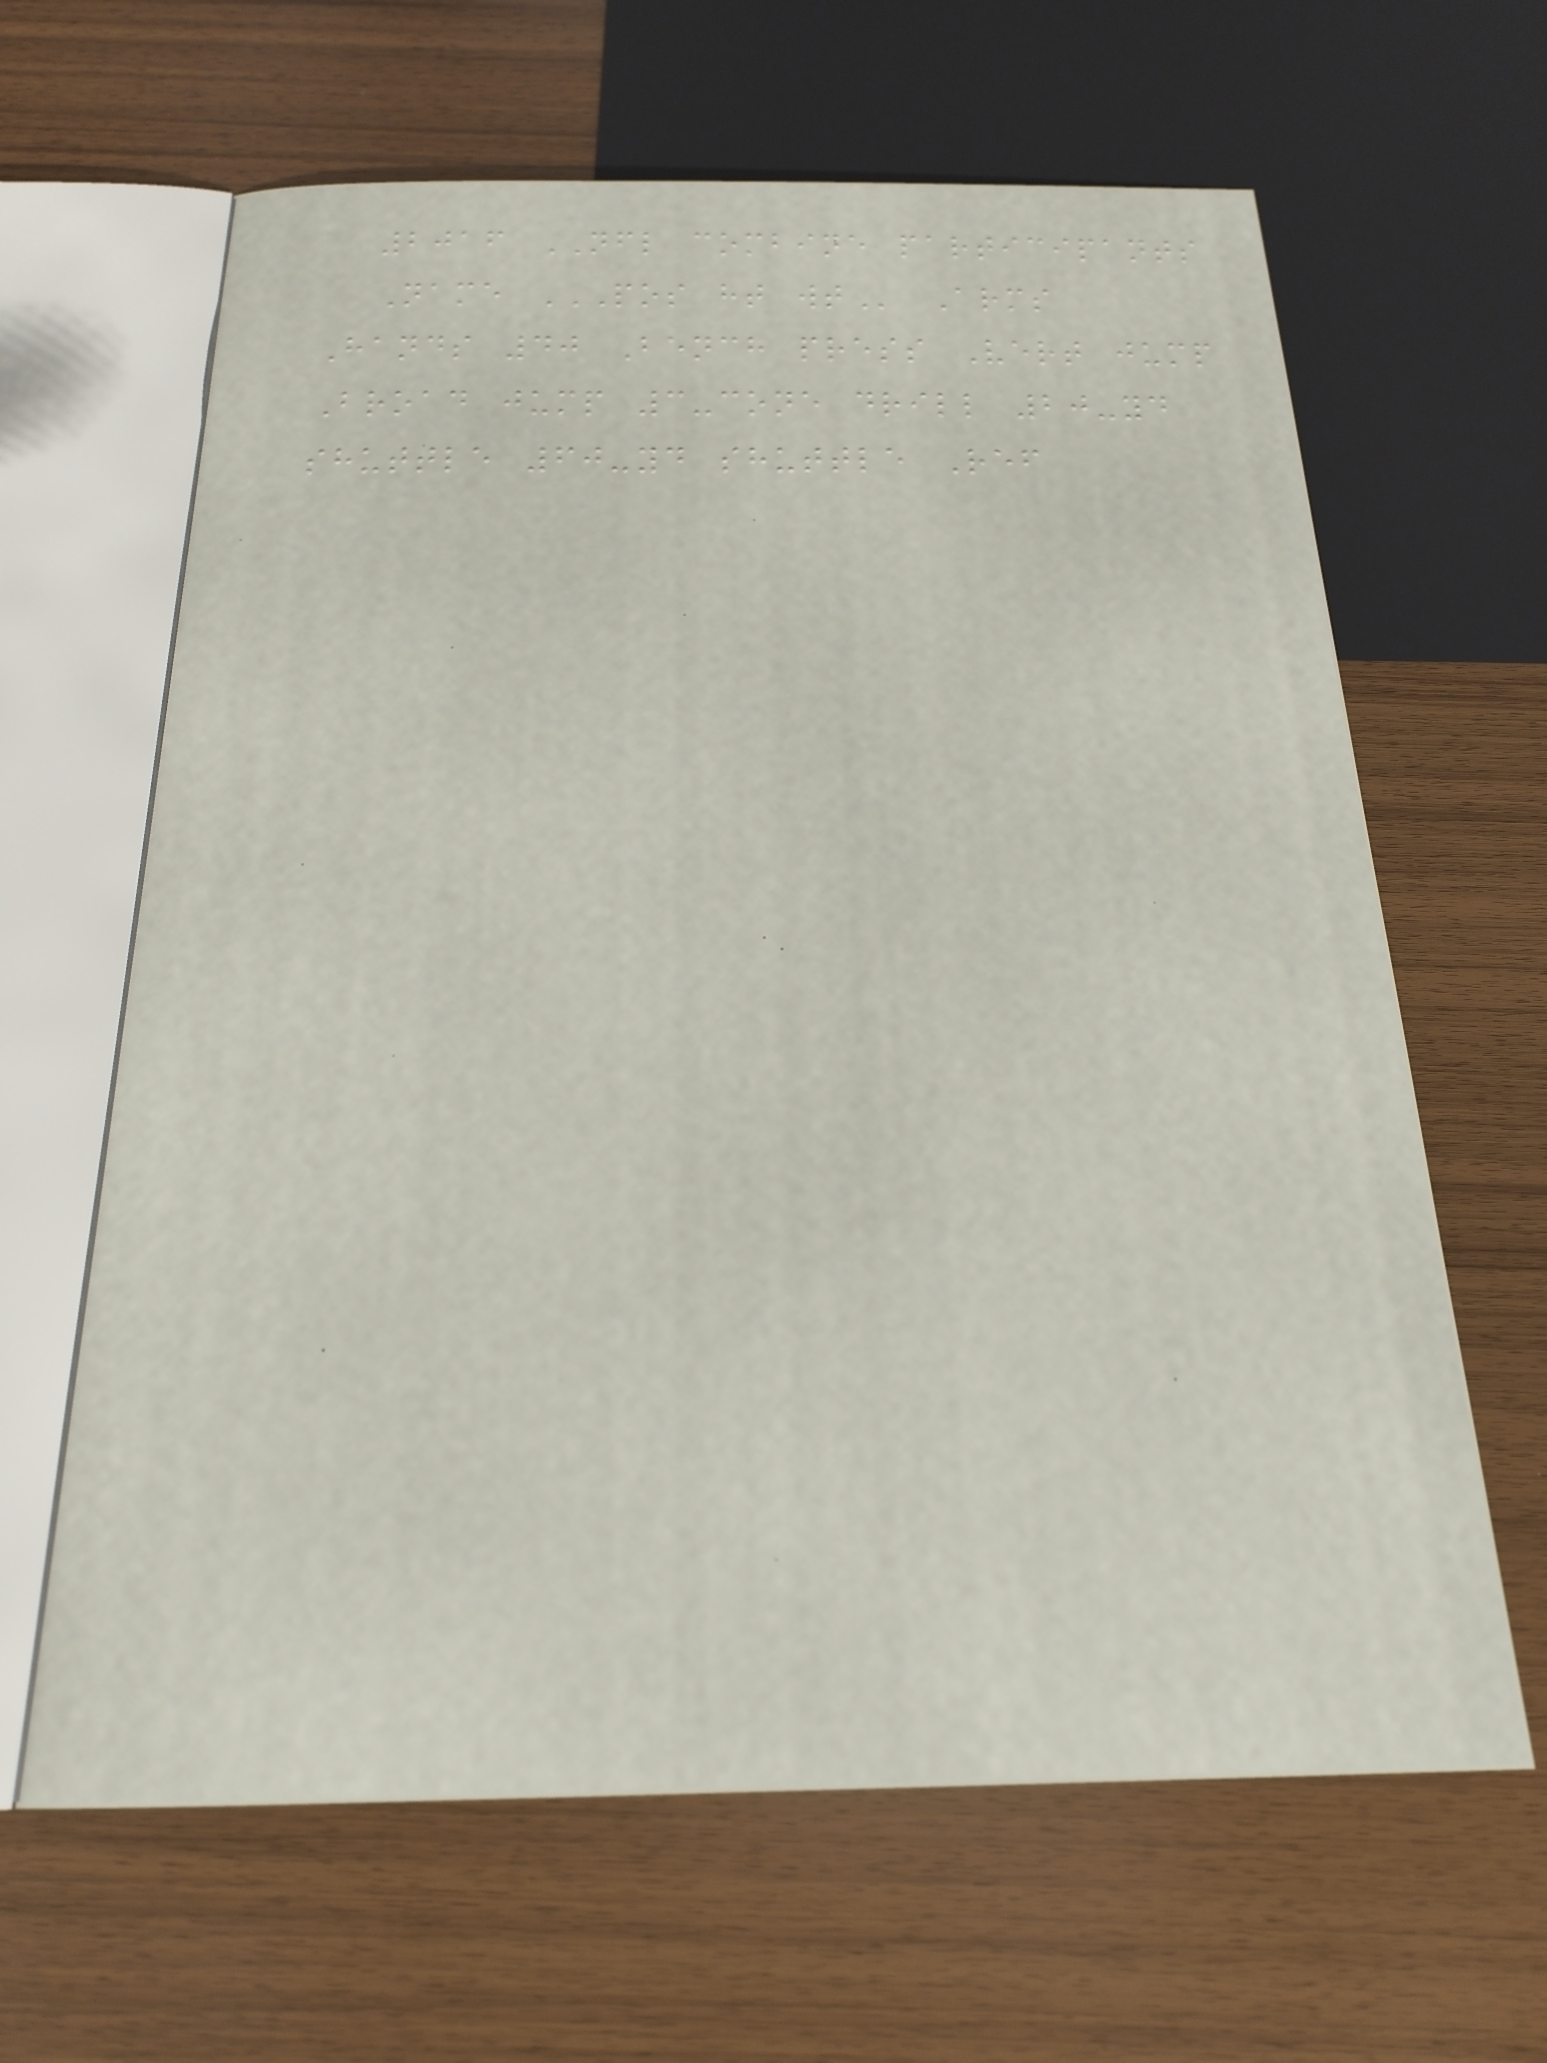2016 NFL combine participants
Name POS HT WT Arms
Hands 40 Bench press Vert jump
Broad jump 3-cone drill 20-yd
shuttle 60-yd shuttle Ref
